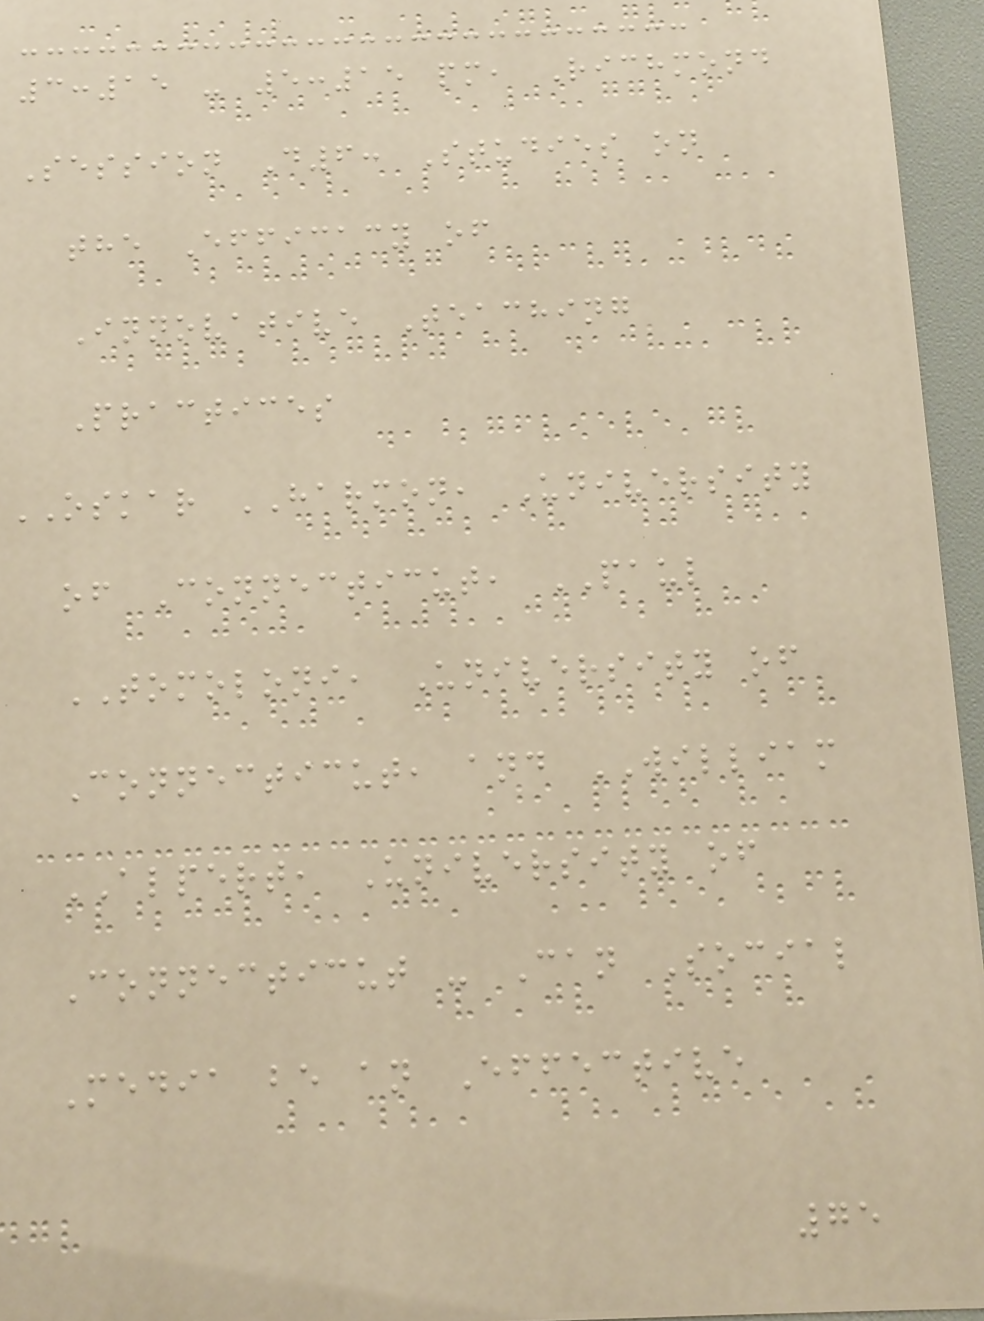3:15 - 5:15 pm, Richmond
Session D6: Studies on
the Efficacy of
Innovative Teaching
Practices
OSKAR HARMON, University
of Connecticut, PAUL
TOMOLONI, University of
Connecticut, and WILLIAM
ALPERT, University of
Connecticut - Can Social
Media be an Effective
75
